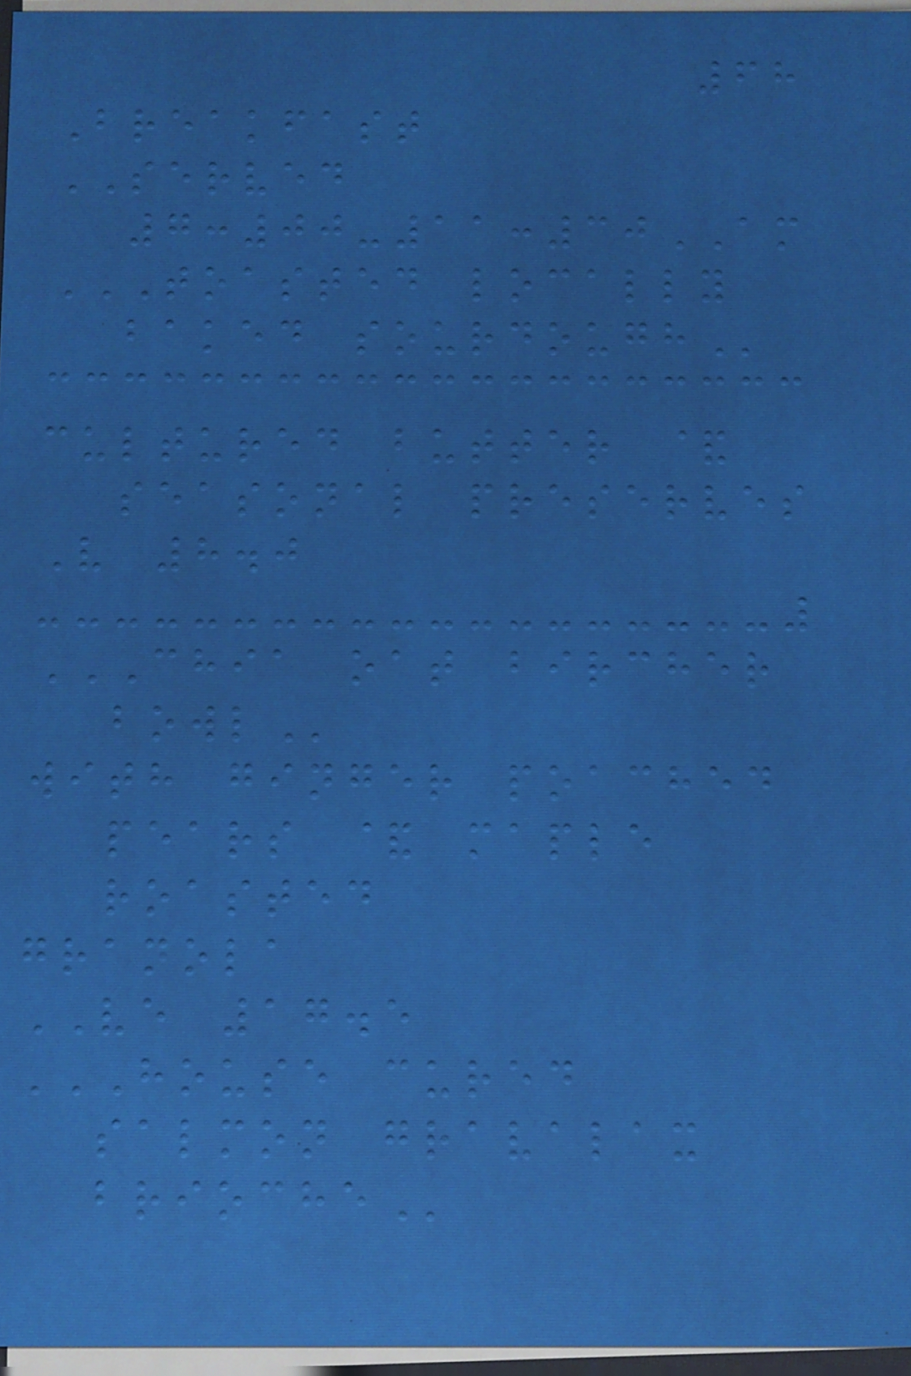68
Breakfast
SERVED
7:00-11:30AM
TOASTED LOCALLY
BAKED SOURDOUGH
cultured butter &
seasonal preserves
V 8.0
CHIA OAT BIRCHER
BOWL
with ginger poached
pears & maple
roasted
granola
VE 17.5
HOUSE CURED
SALMON GRAVALAX
BRIOCHE
